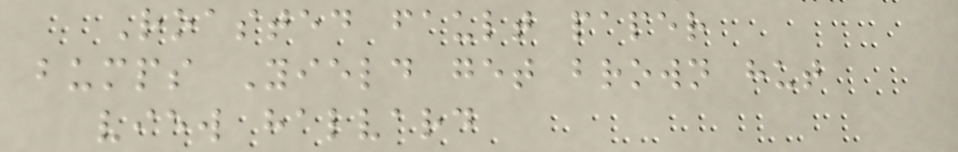Roasted fault paper
bumps Yield get brown hut
view halvard
